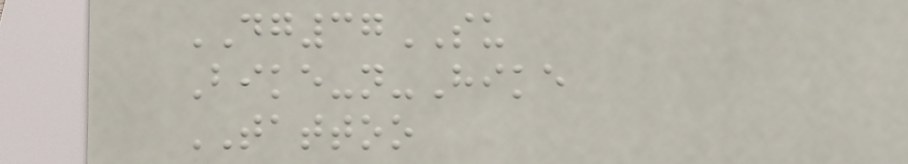DG37SU
Bike-n-Hike
TATTOO
